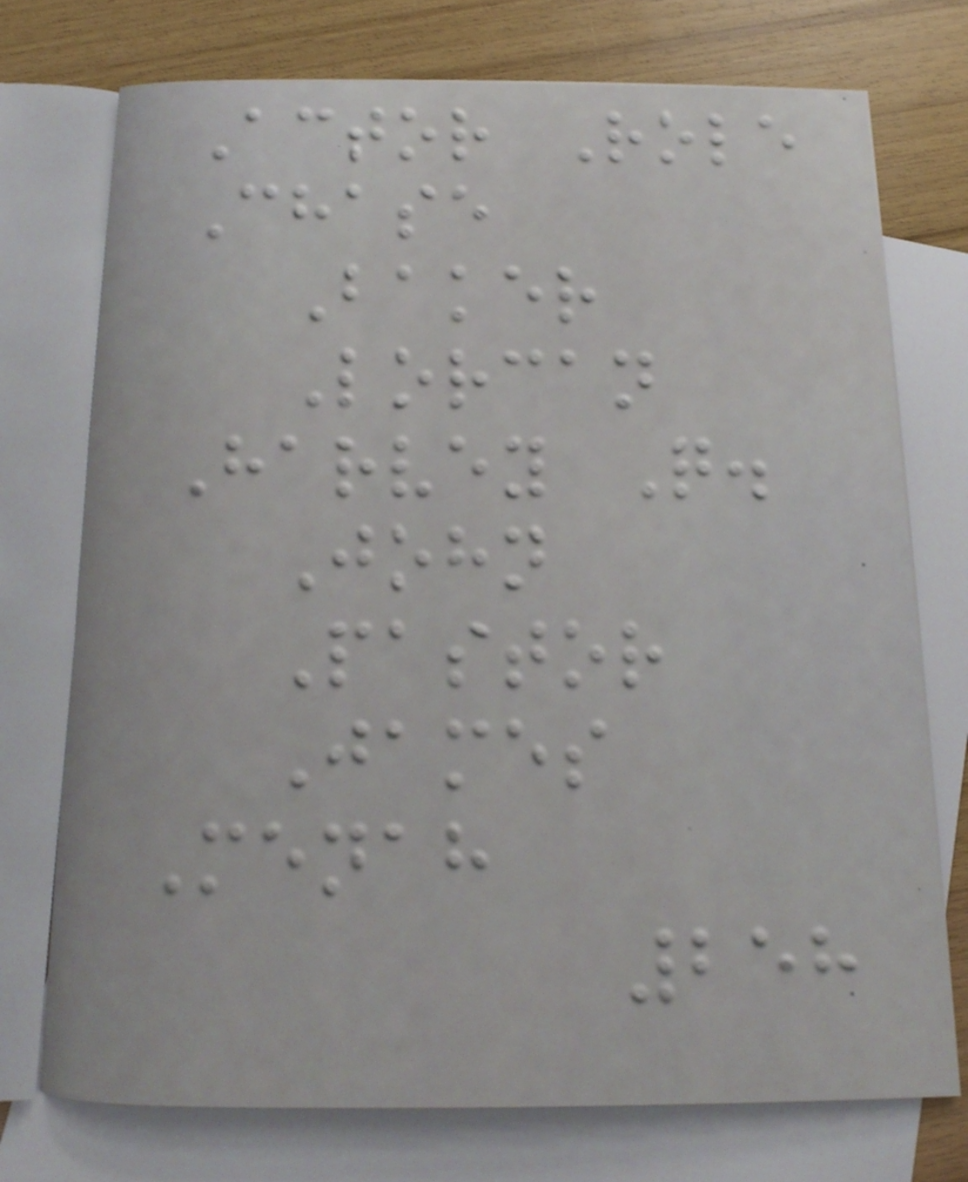Actor Role
Chase
Baker
Lorcan
Harvey Q.
John
Pastor
James
Menah
258
